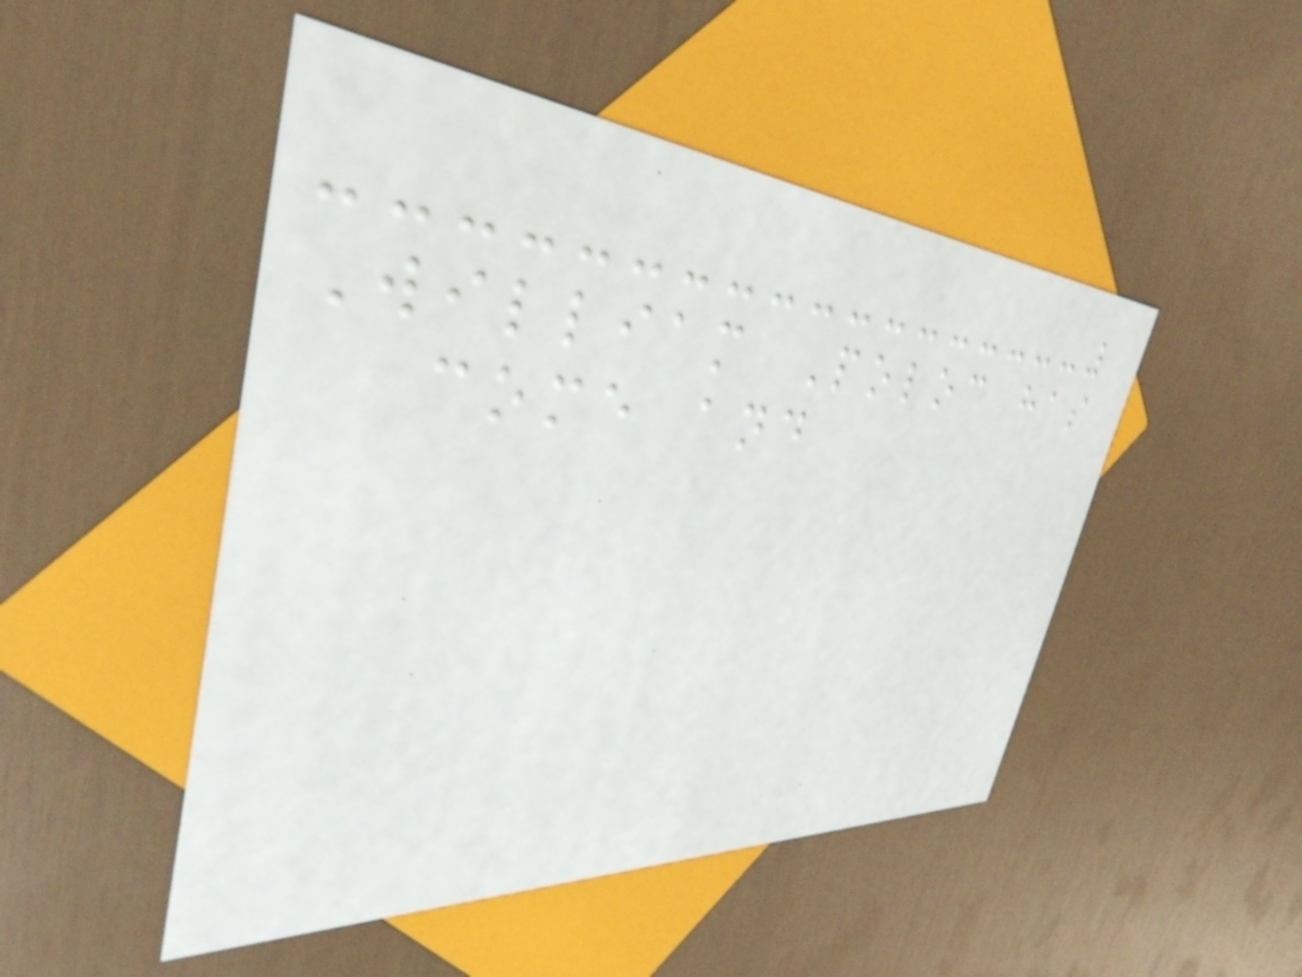William Poloc has
come and
